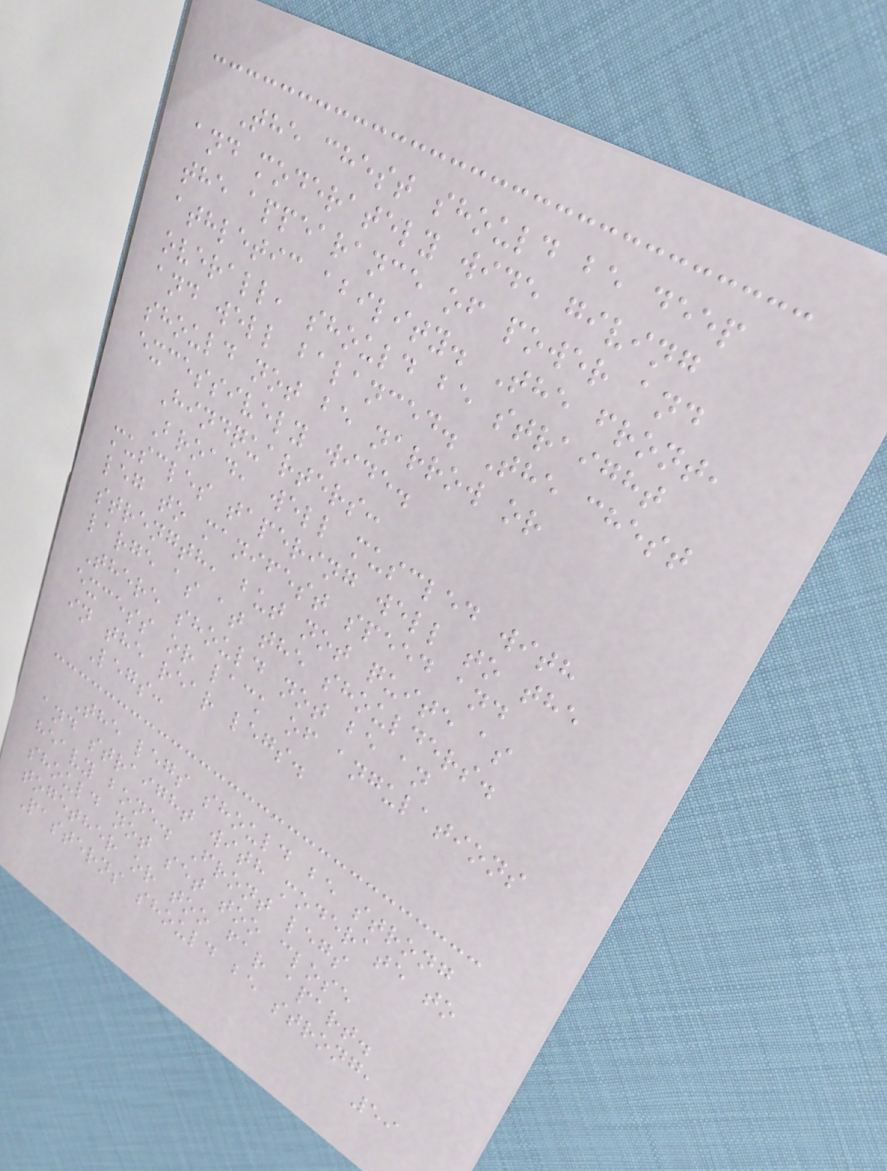The chest should be deep
and moderately wide giving
the appearance of power and
athletic ability. The front,
overall, should be straight
and well balanced. The chest
should not be narrow or
excessively wide.
Hindquarters:
Broad, well muscled with
muscles tapering well to the
leg to manifest speed and
strength, but not quite as
large as at the shoulders.
There should not be an
excess or lack of angulations
in the rear legs.
Legs:
The legs should be strong
and straight with moderate to
heavy bone. Front legs
should not set too close
together or too far apart.
Pasterns should be strong,
59
